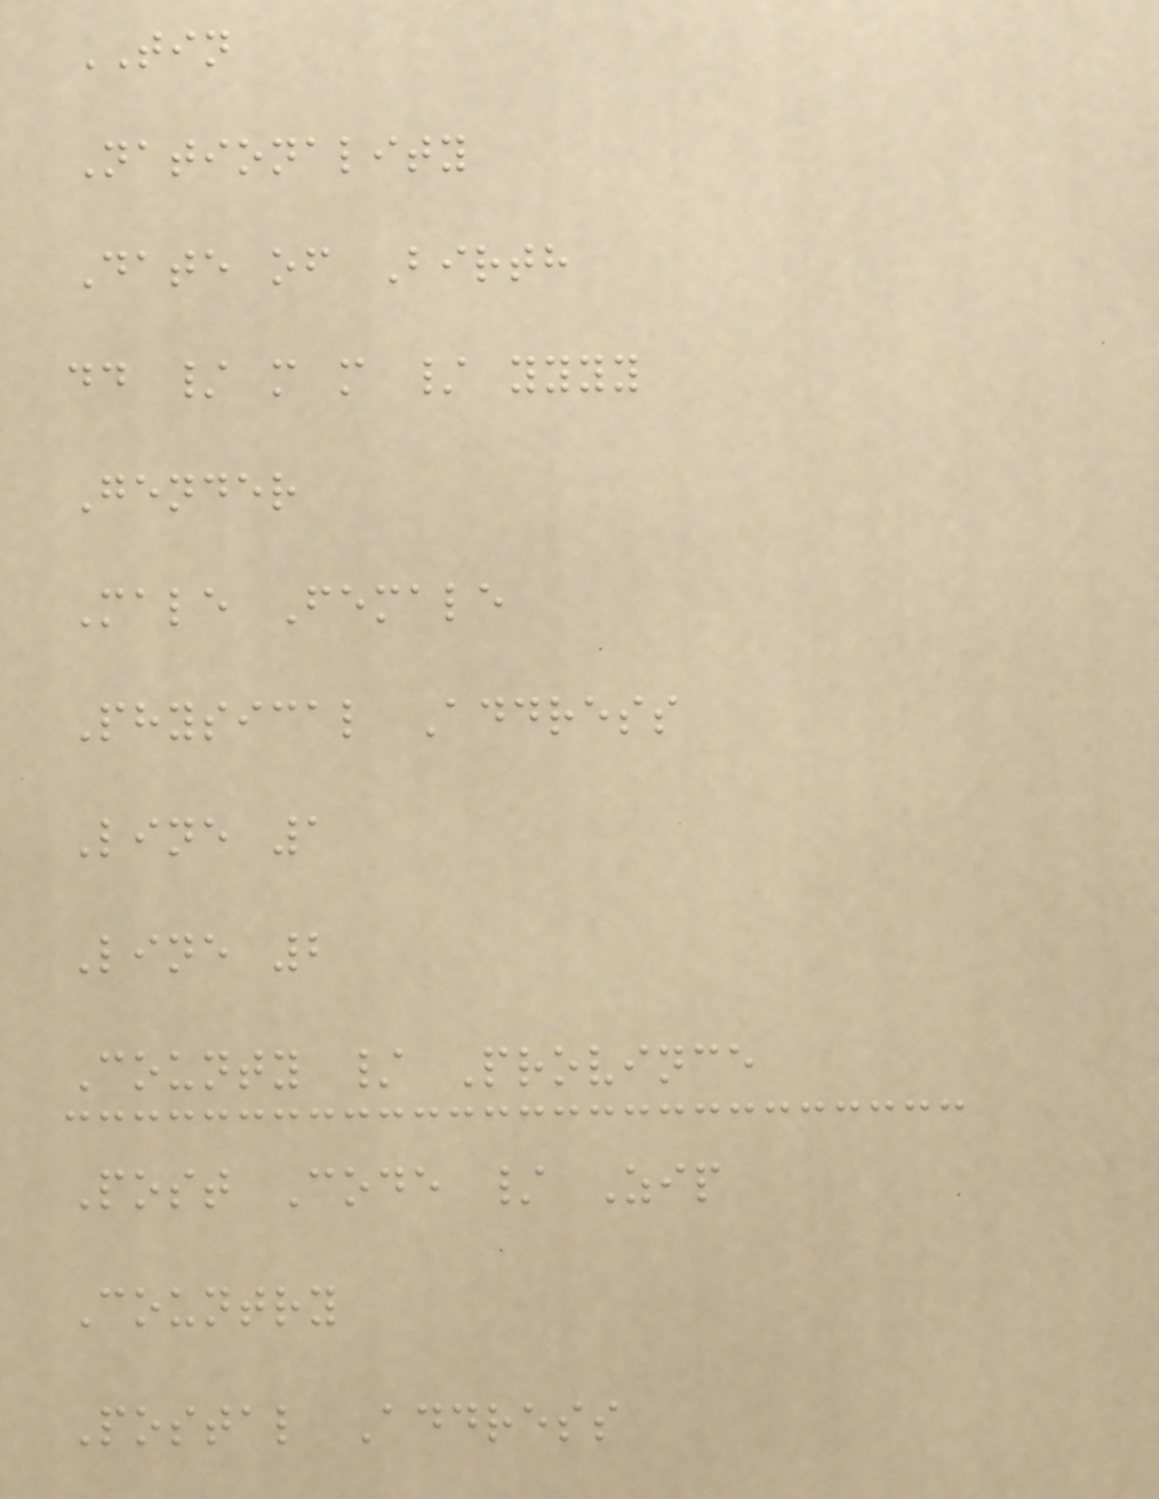TIN
Nationality
Date of Birth
dd / m m / yyyy
Gender
Male Female
Physical Address
Line 1
Line 2
County / Province
Post Code / Zip
Country
Postal Address
